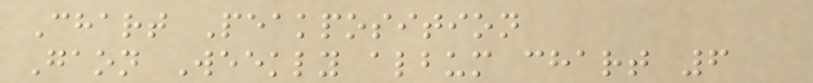Chart Peakposition
Gaon Weekly album chart 6
